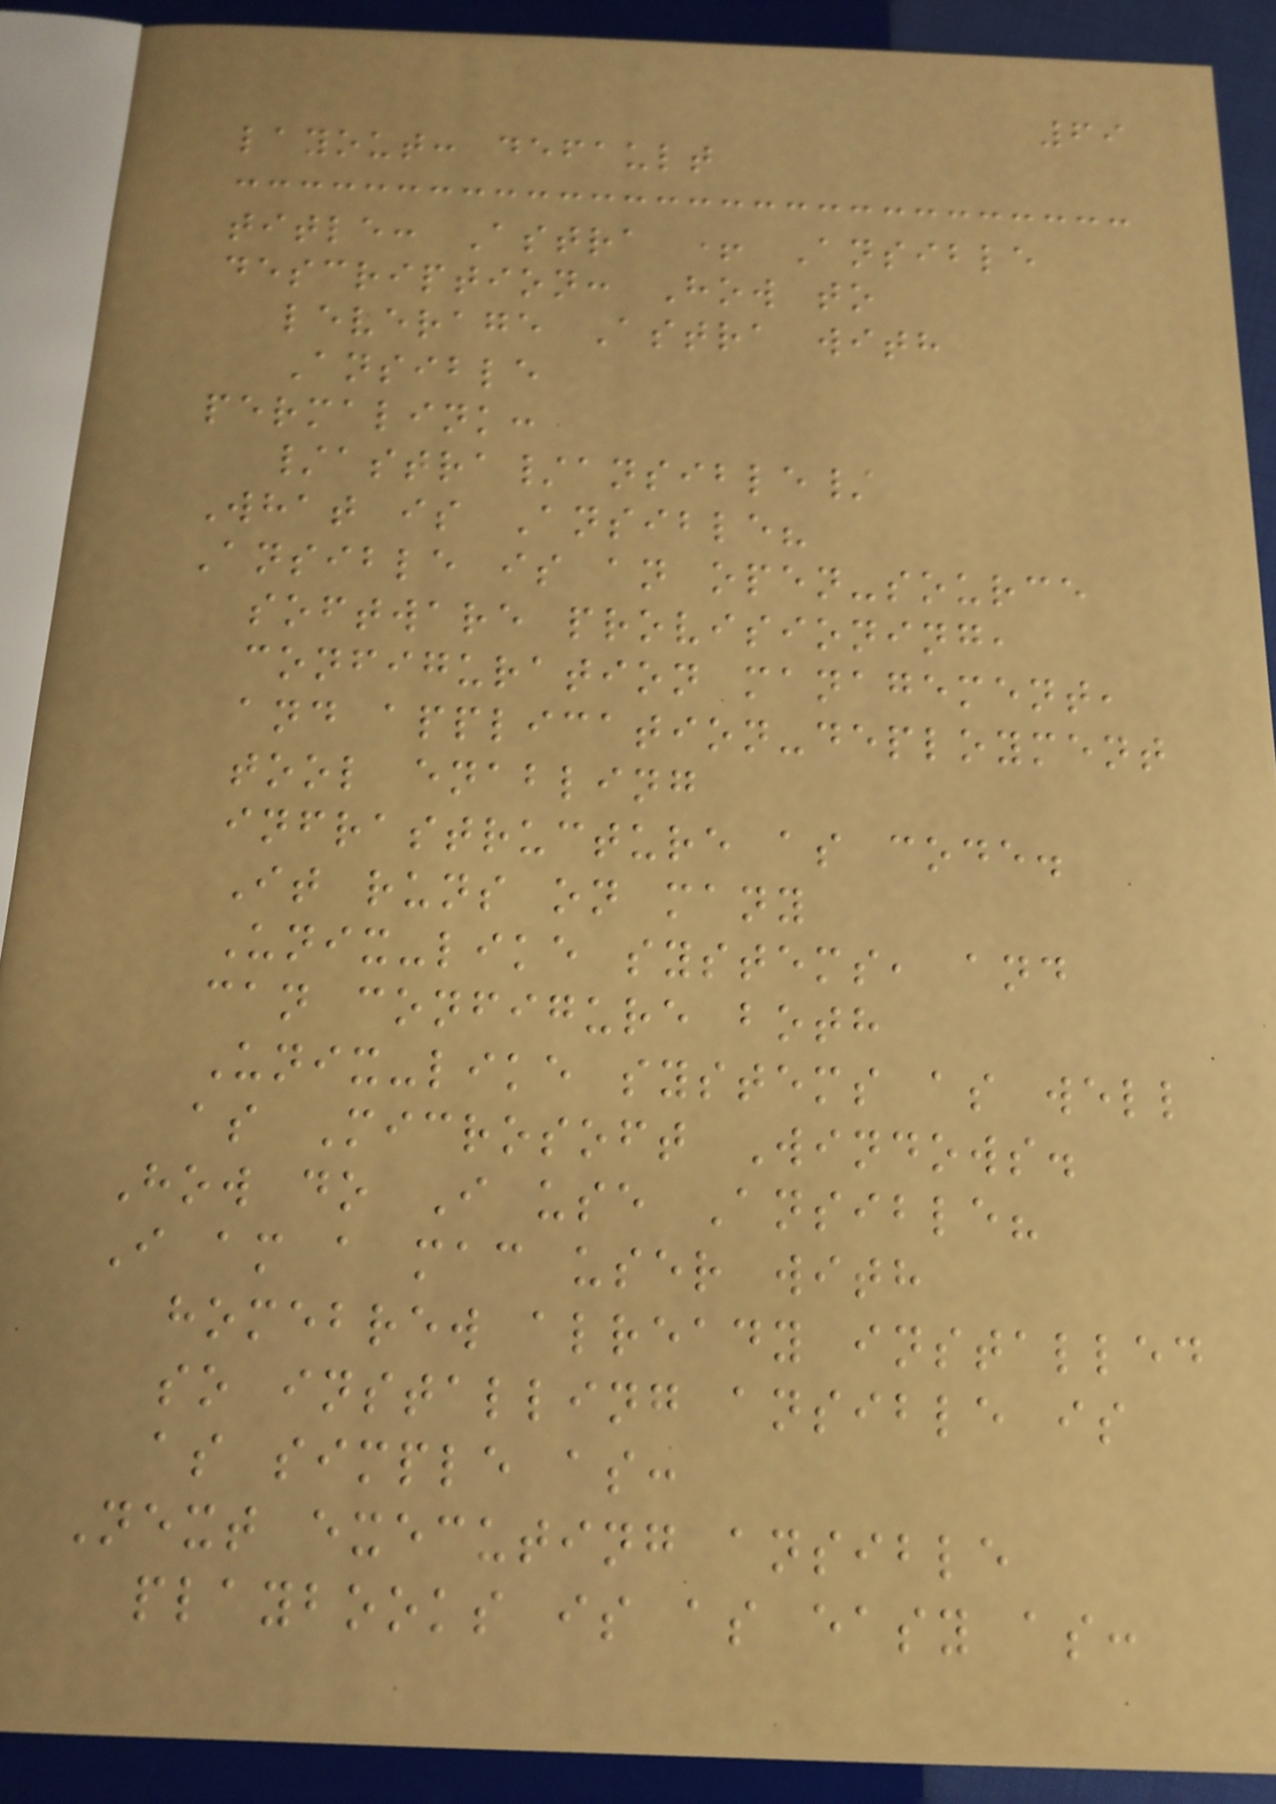69
layout: default
title: Astra + Ansible
description: How to
leverage Astra with
Ansible
permalink:
/astra/ansible/
What is Ansible?
Ansible is an open-source
software provisioning,
configuration management,
and application-deployment
tool enabling
infrastructure as code.
It runs on many
Unix-like systems, and
can configure both
Unix-like systems as well
as Microsoft Windows.
How do I use Ansible?
I am a mac user with
homebrew already installed
so installing ansible is
as simple as:
Next executing ansible
playbooks is as easy as:
